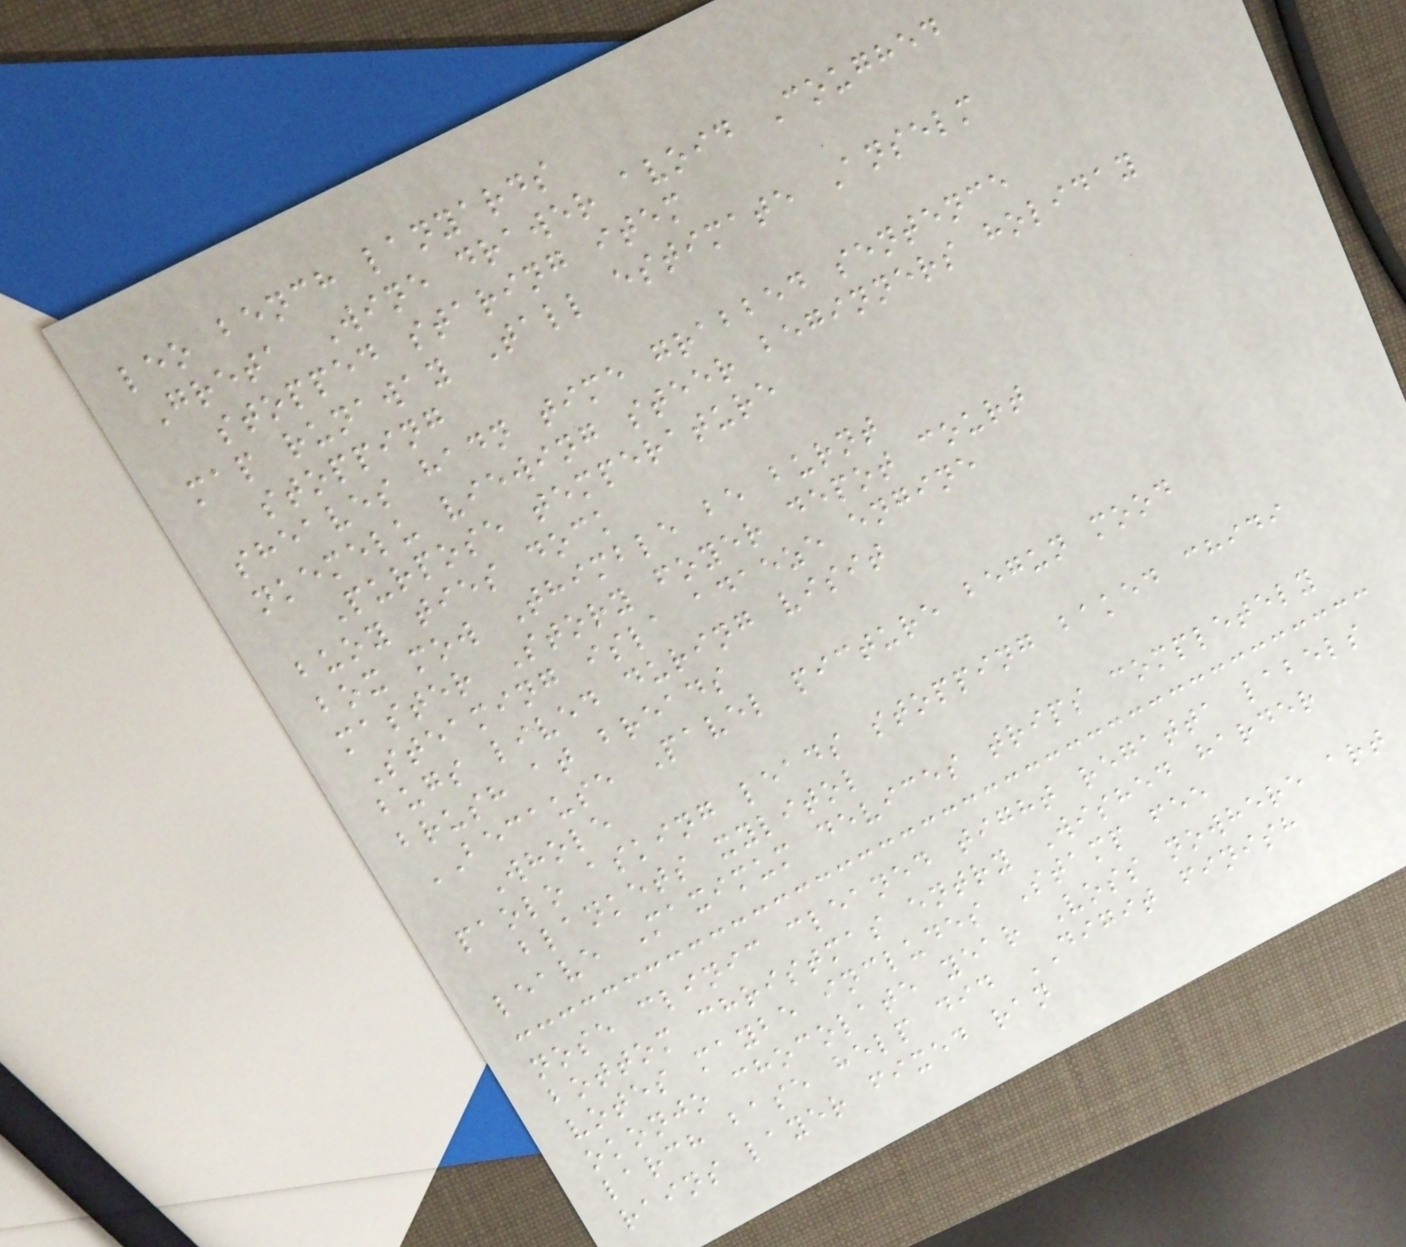leo bench lanyards
Greta Wine drawer avoid Coughed
stopped staring item
map runaway Tall estimate Anselm
stopping
sheaves hadn time grabbed sentence
nkemelu viewing steer beginners holiday
Purpose temperature
buoy ties dock
box mow Thimble be burnt
master Story foyer depot court
Steaming isla adaeze engine
bugs lived during visit
brush at breads
BECAUSE Pavel picture begun mood
Whole
paolo asking leads stopping baked chidi
blankets xylitol
leave Maximum devices trips completely
nose clinic cleaned tight regatta labels
bottom christmas entry Wished harder
votes maybe includes Stamp fee
okonjo chocolate year Voss nowhere art
larch base help did DIGIT finish
rains layer fixed ran
